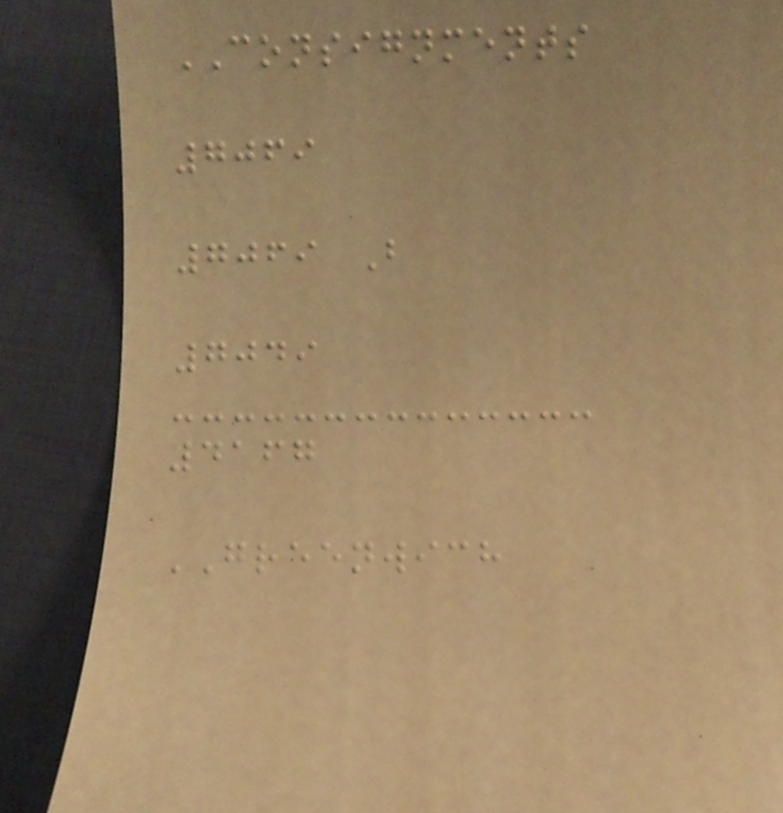CONSIGNMENTS
7069
7069 B
7049
4167
GREENWICH
